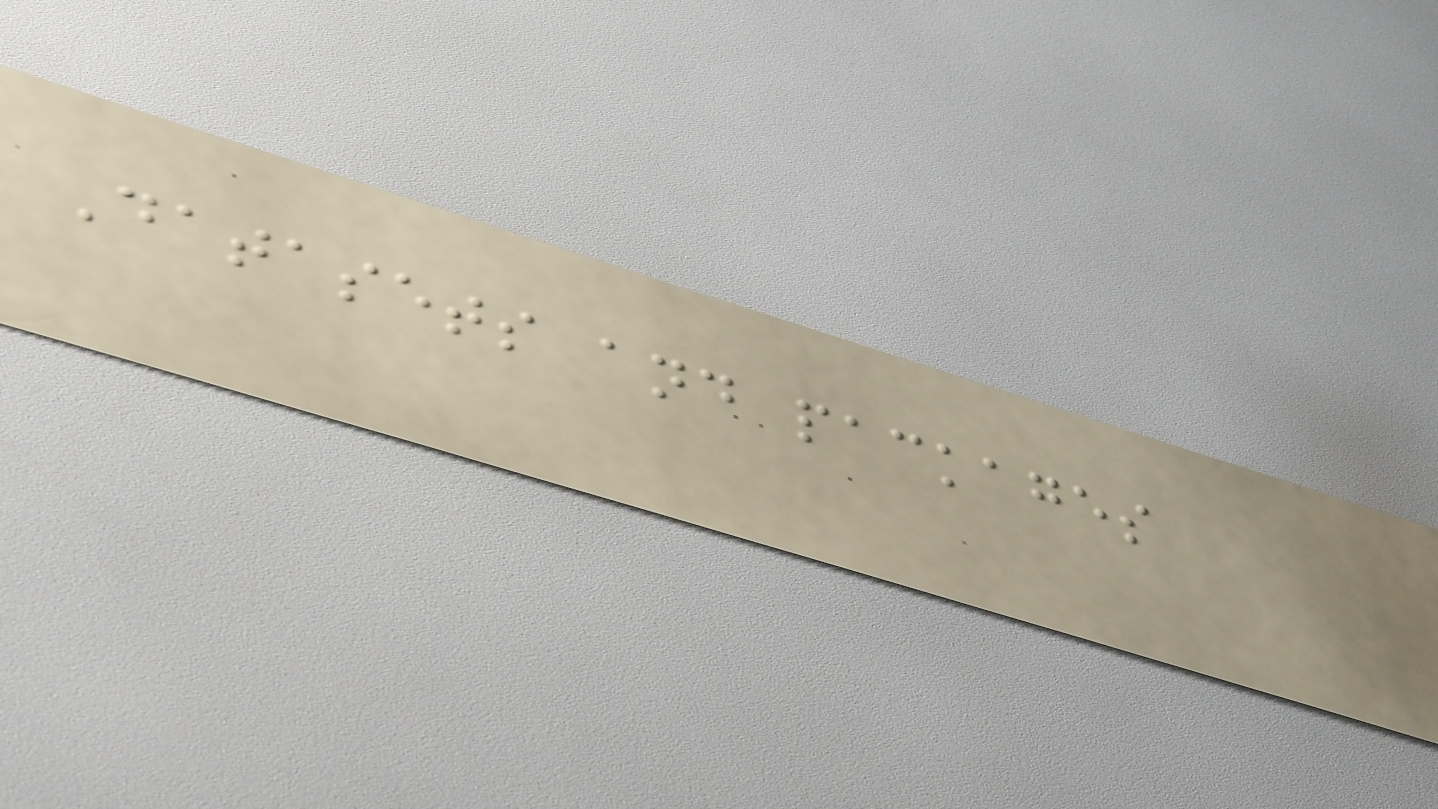Datasets and packages
